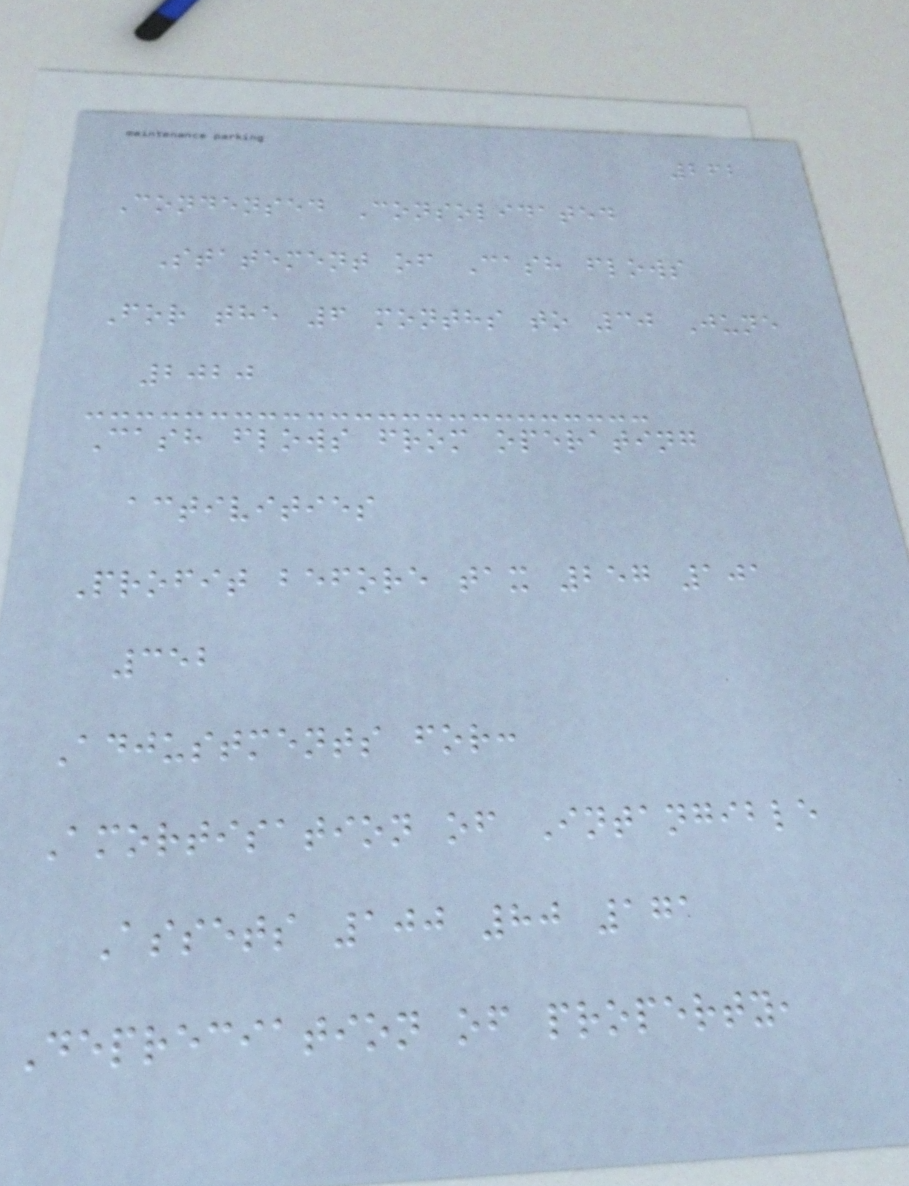262
Condensed Consolidated
Statement of Cash flows
For the 6 months to 30 June
2020
Cash flows from operating
activities
Profit before tax 257 101
352
Adjustments for:
Amortisation of Intangible
Assets 100 80 171
Depreciation of property,
